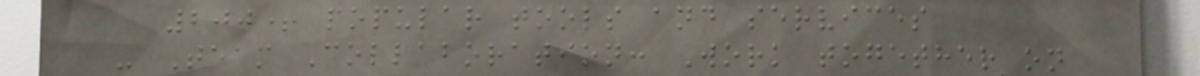200+ popular tools and services
- Team Collaboration: Work together on
